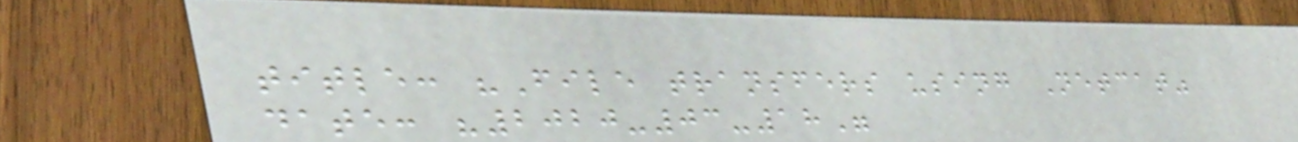title: "File transfers using Netcat"
date: "2020-03-18"
